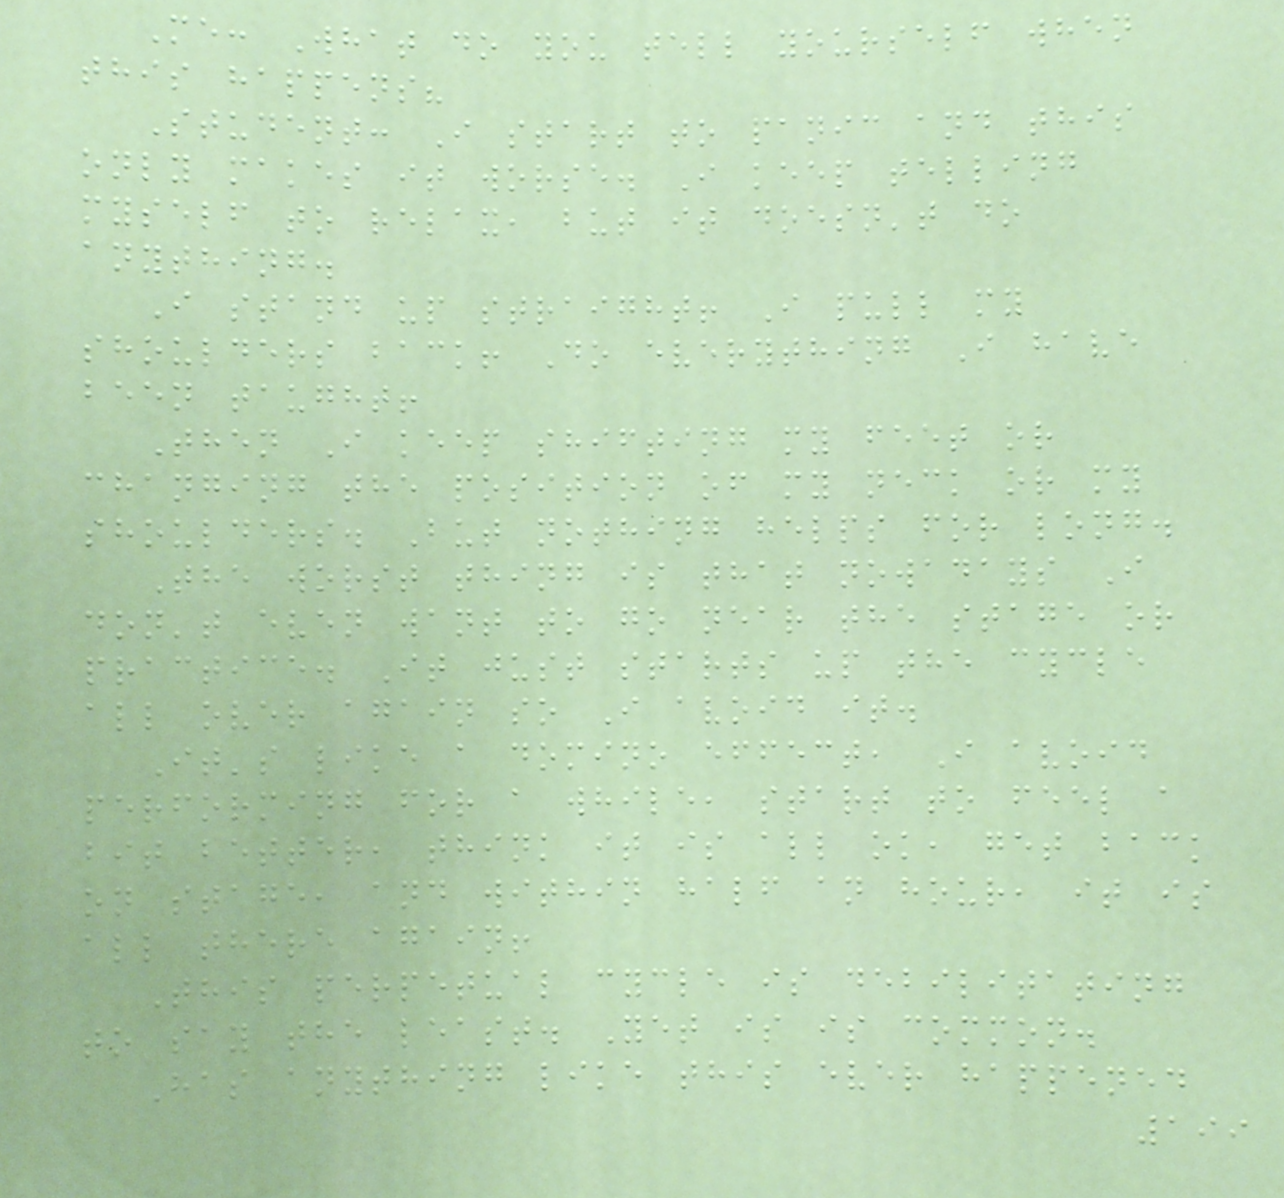Me: What do you tell yourself when
this happens?
Student: I start to panic and this
only makes it worse. I keep telling
myself to relax, but it doesn't do
anything.
I stand up straight! I pull my
shoulders back! Do everything I have
been taught!
Then I keep shifting my feet or
changing the position of my neck or my
shoulders. But nothing helps for long.
The worst thing is that nowadays I
don't even want to go near the stage or
practice. It just starts up the cycle
all over again so I avoid it.
It's like a domino effect, I avoid
performing for a while, start to feel a
bit better, think it is all ok, get back
on stage, and within half an hour, it is
all there again!
This perpetual cycle is debilitating
to say the least. Yet is is common.
Has anything like this ever happened
199
